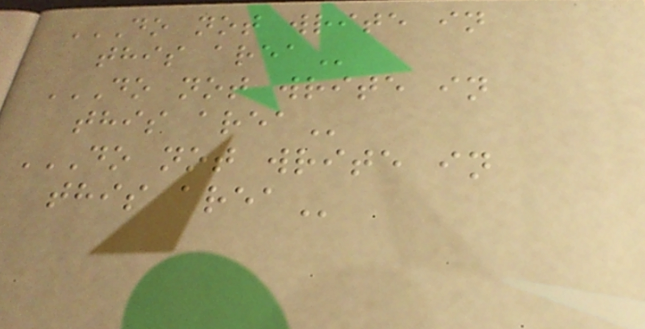DO NOT WRITE IN
THIS AREA
DO NOT WRITE IN
THIS AREA
DO NOT WRITE IN
THIS AREA
